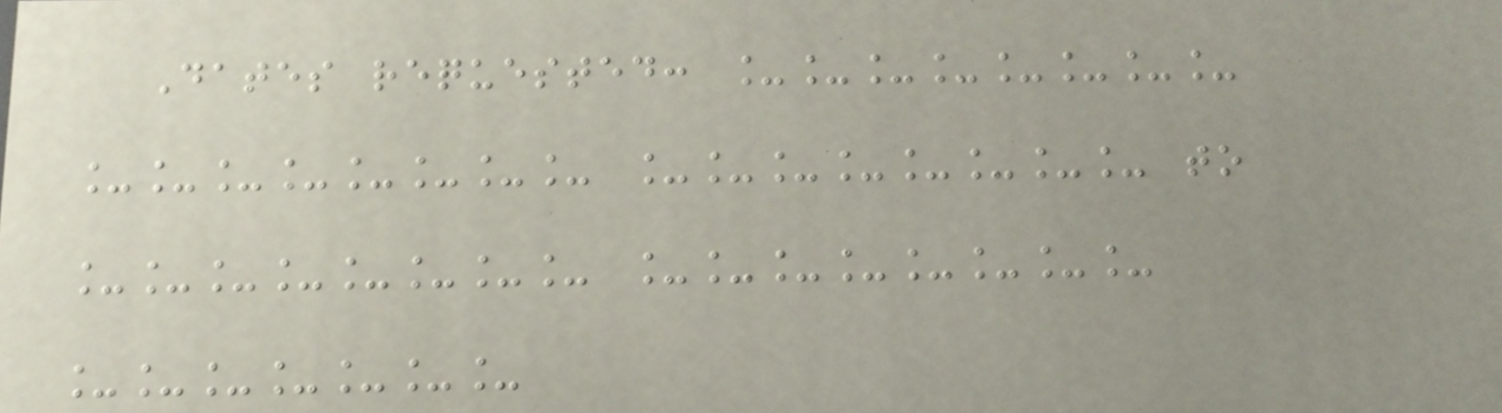Dates requested: ________
________ ________ to
________ ________
_______
